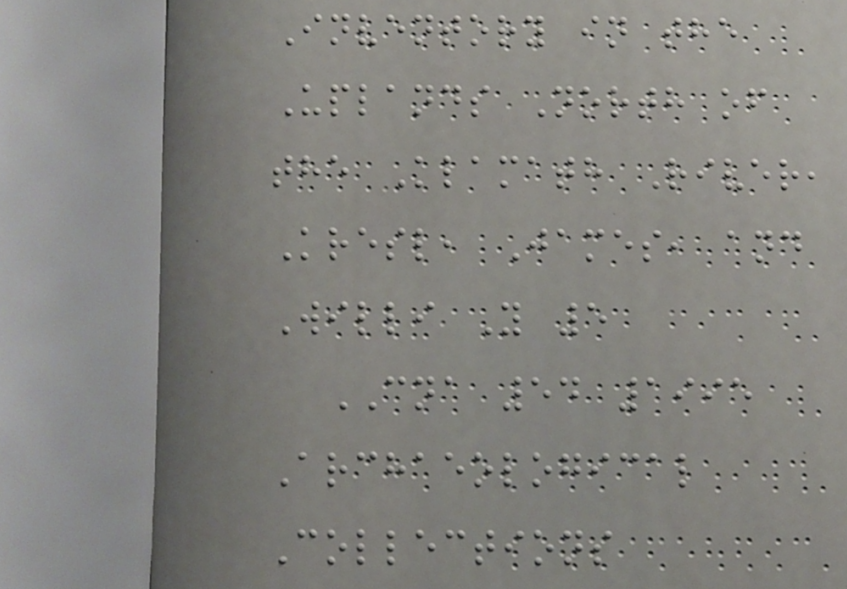Inventory in the
Uplands North of
the Klamath River,
Kresl, James, and
Willi Y 5
CNA 54 1995
Archaeological
Collections
